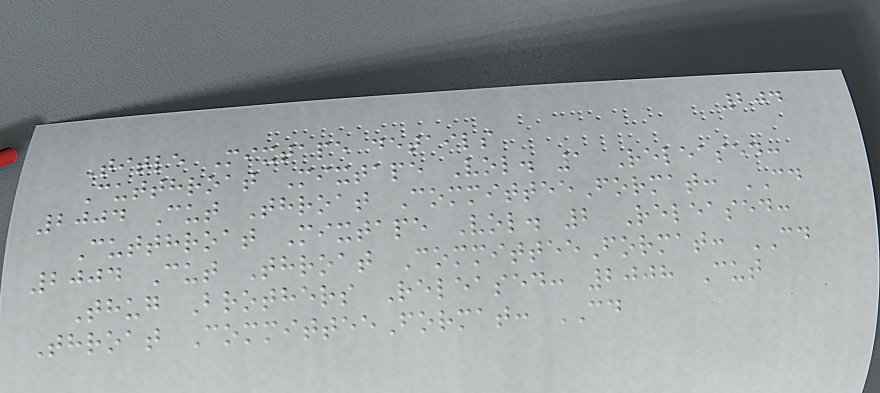204
Title Mixtape details
Cutthroat Mixtape Vol. 1 Released:
2004 Cut Throat CommitteeFormat: CD
Cutthroat Mixtape Vol. 2 Released:
2004 Cut Throat CommitteeFormat: CD
Thug Brothers Released: 2008 Cut
Throat CommitteeFormat: CD
